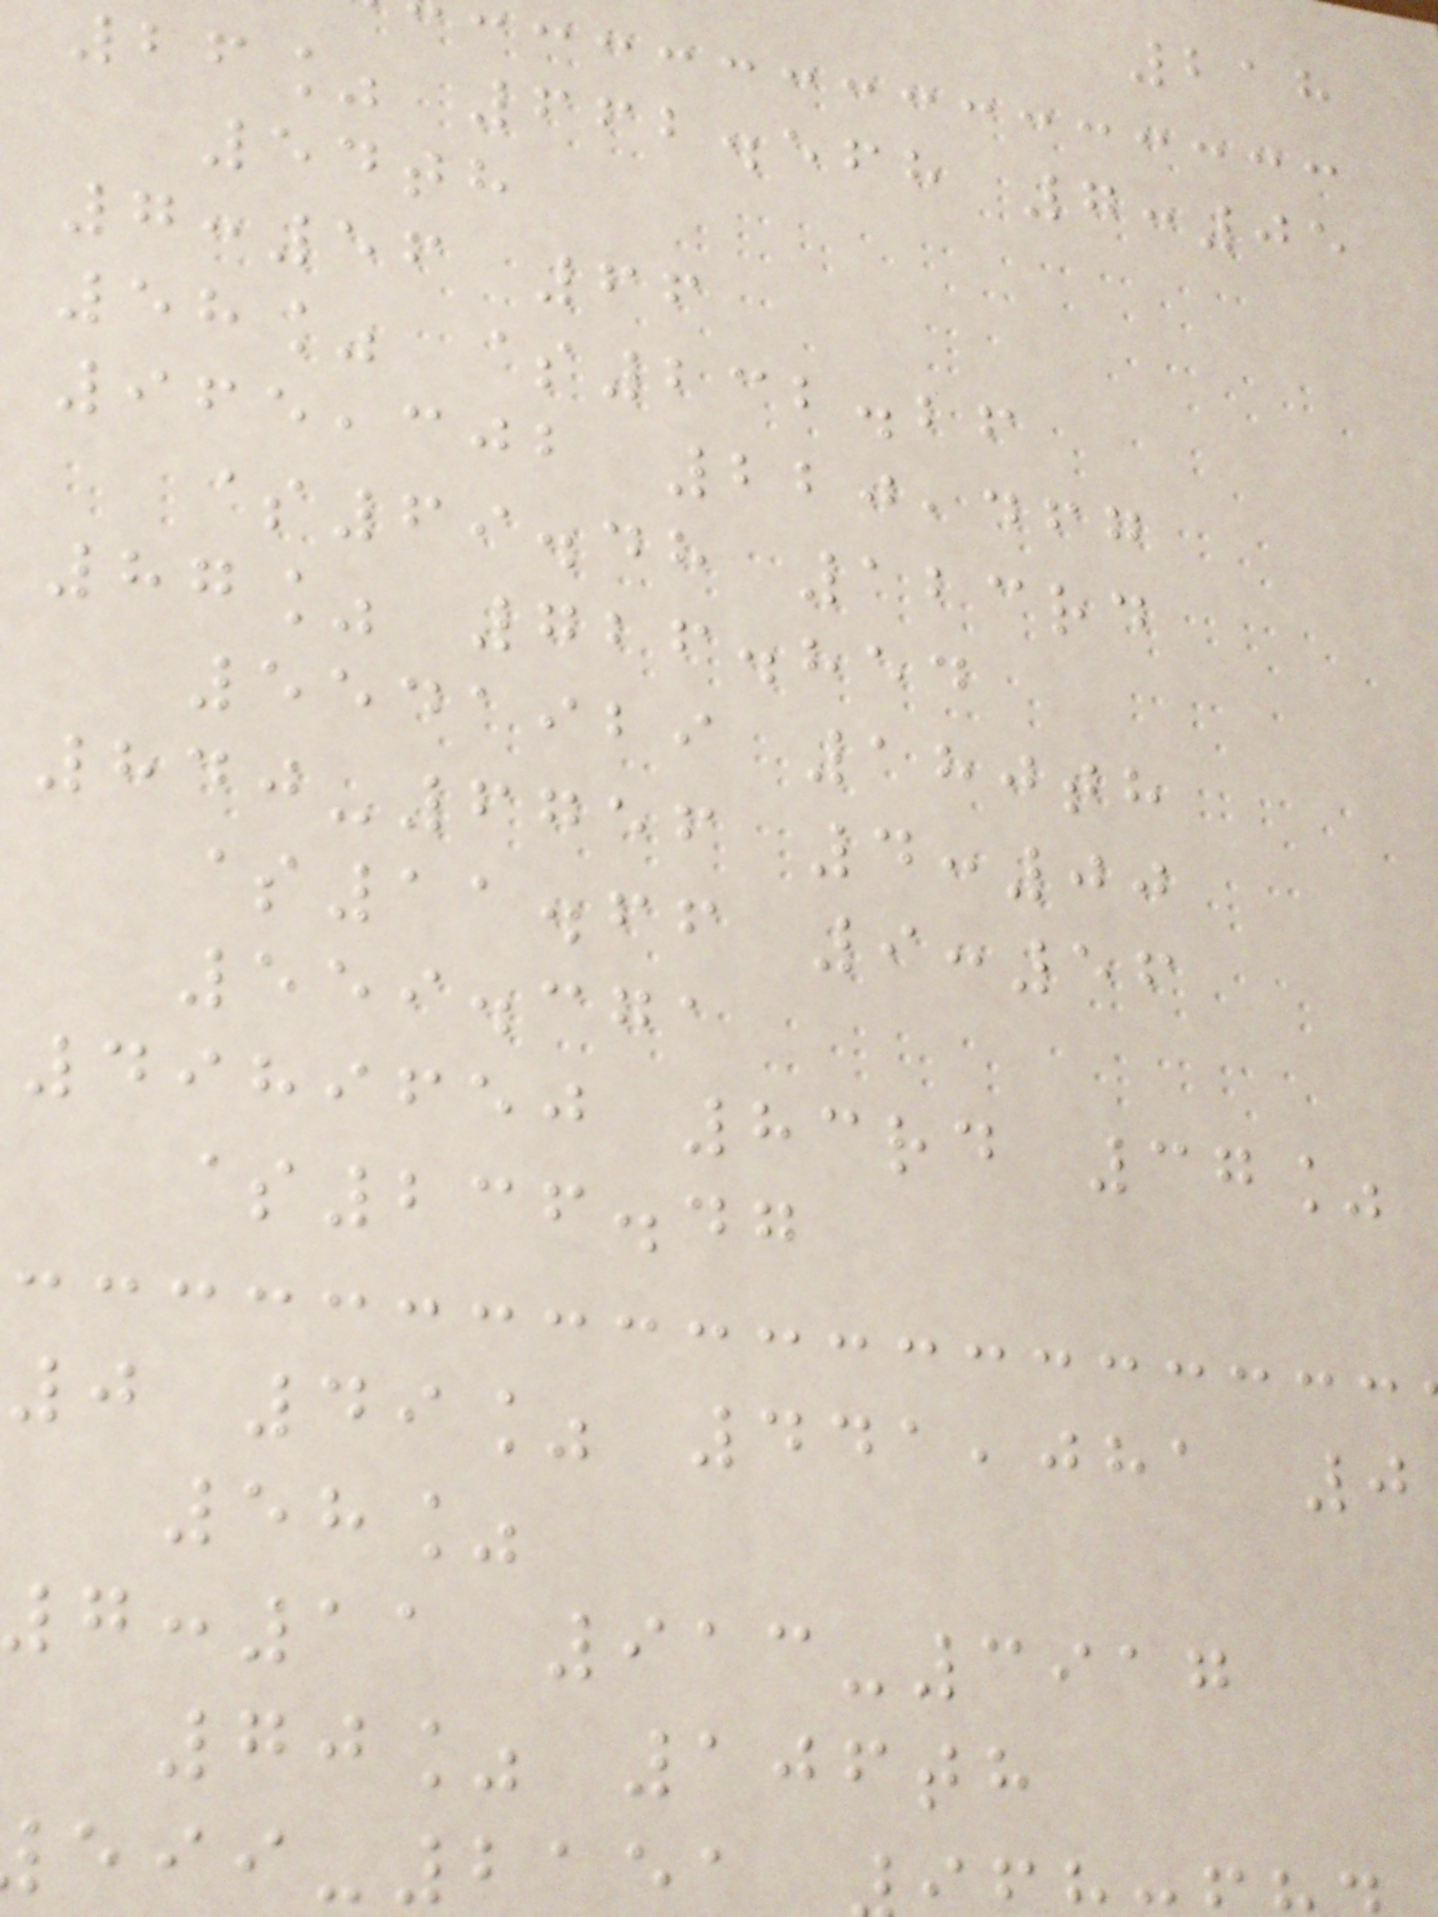218
26% 662.568 7:05
54th
7:56 66
58% $232.26
965,302 220,467
$69.48 123rd
87% 726.854
5541929 180th
840-6756 4:00
$11.66 9:56
559.371
4989650 83rd 37%
$236.47
0 49% 441,081 0
58%
:11 913-3917
70% 106th
